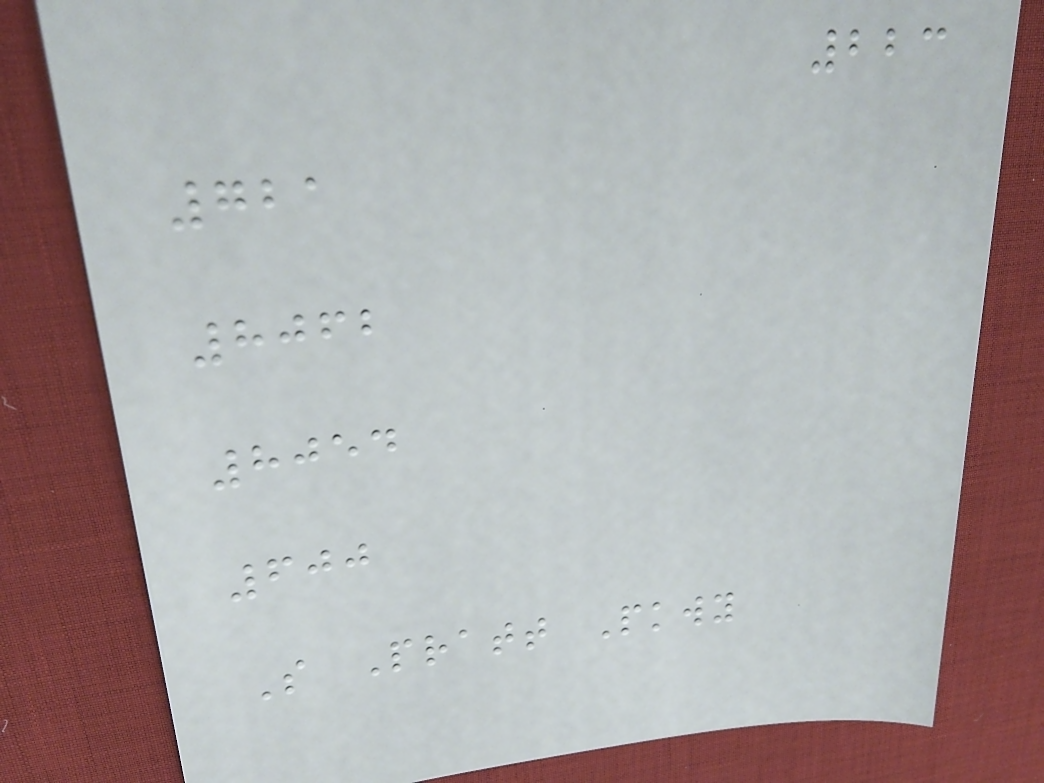223
721
8062
8054
600
S Pratt Pkwy
